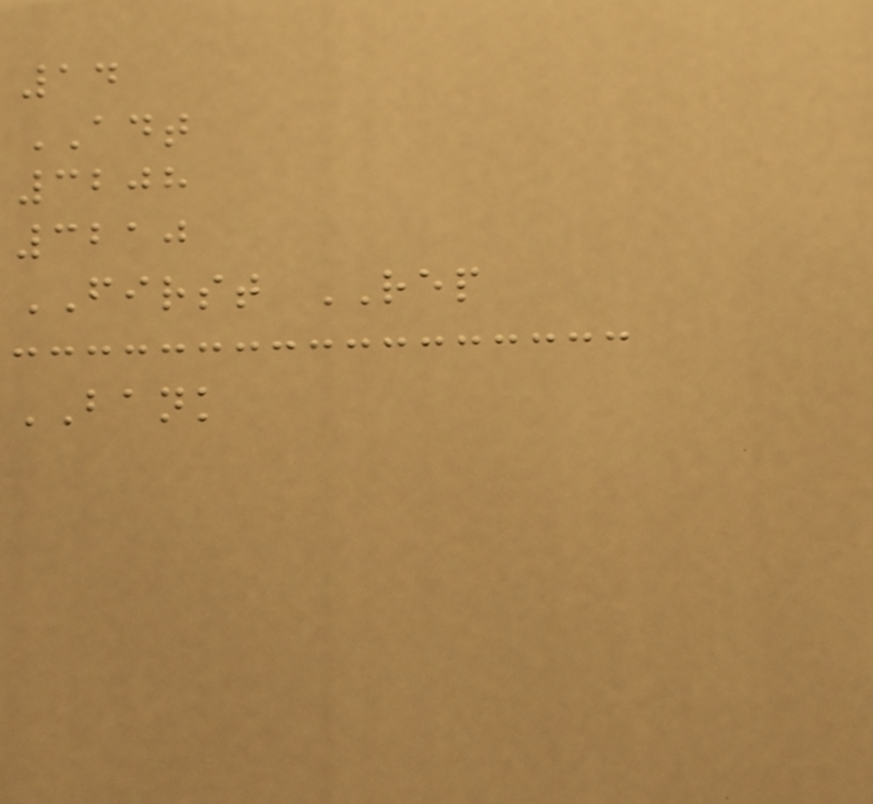14
ADT
3208
3210
FIRST REP
BANK
